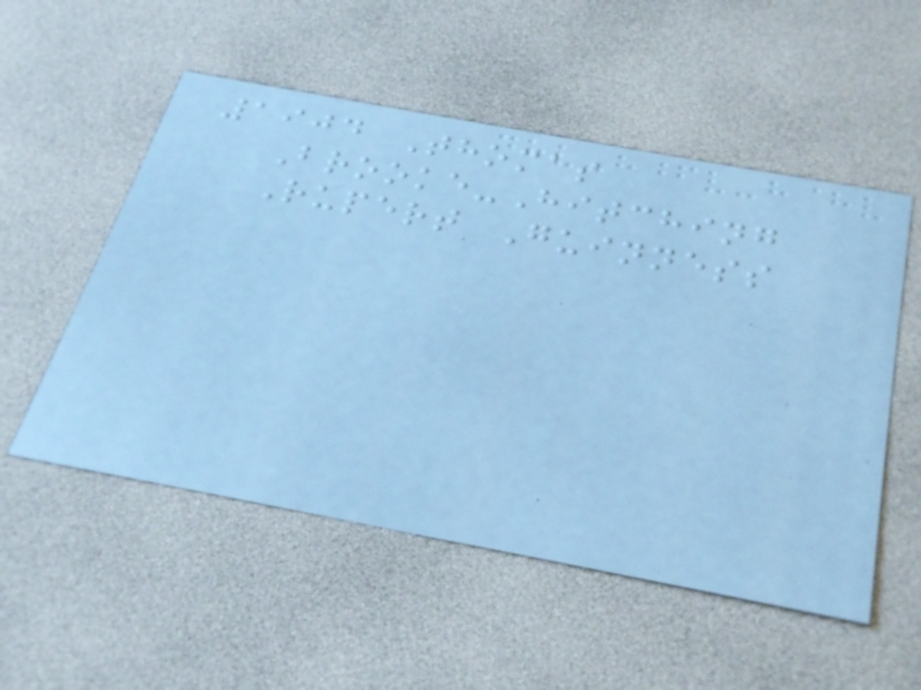1904 Thomas
Brooke-Hitching
Rupert Guinness
